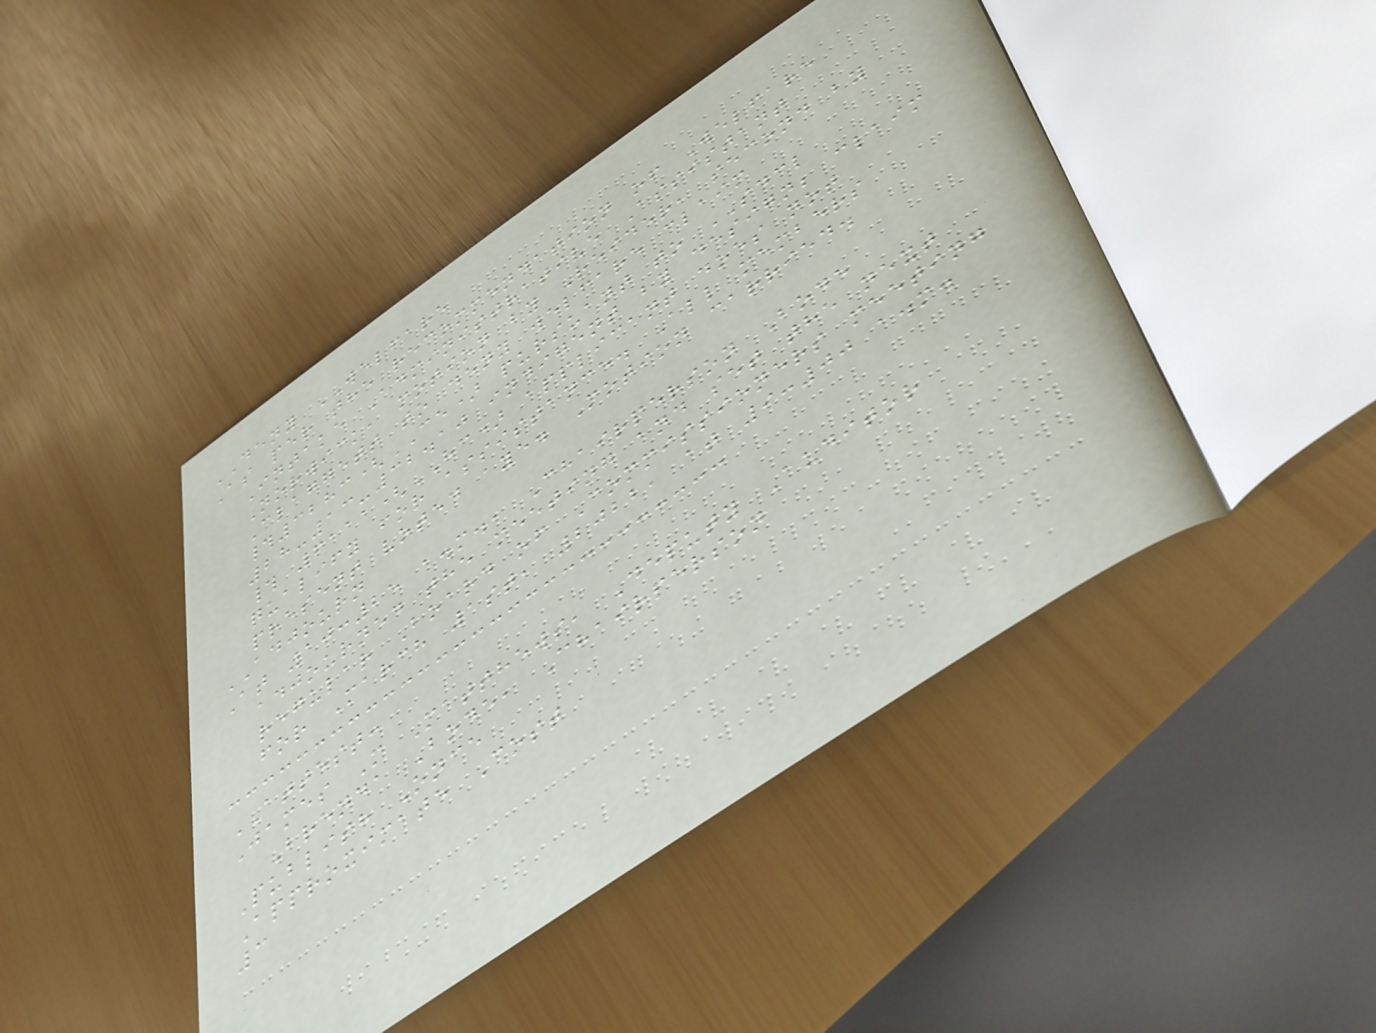DENY WELFARE
As per the recommendation of Welfare
Intake Administrative Assistant
Norwick, motion by Reider, second by
Claggett to deny welfare claim
#3283(CE) pursuant to SDCL
28-13-32.10 indigent by design; claim
# 6111(HC) applicant does not
qualify for assistance. All members
present voted aye. Motion carried.
ADJOURN
At 10:25 a.m., Chairperson Bode
adjourned the meeting and set the next
regular Board of Commissioners meeting
for March 1st, 2022, at 9:00 a.m.
ATTEST:
James M Matthews, Deputy Auditor
Brenda Bode, Chairperson
Publish Once
Approximate Cost
3
